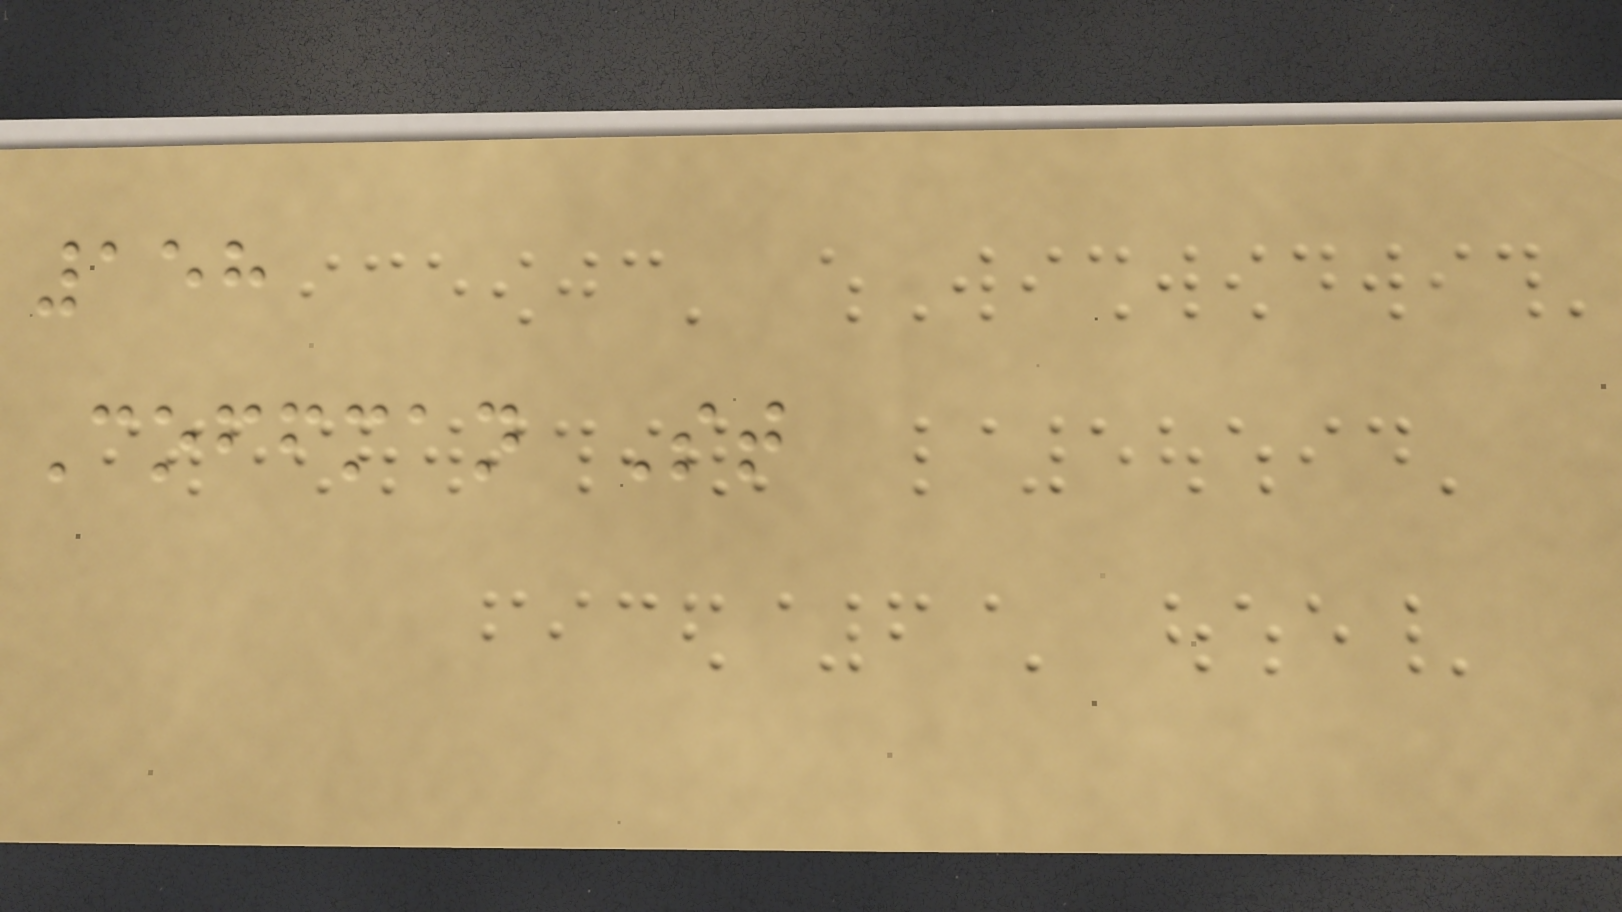158
Coffman St
